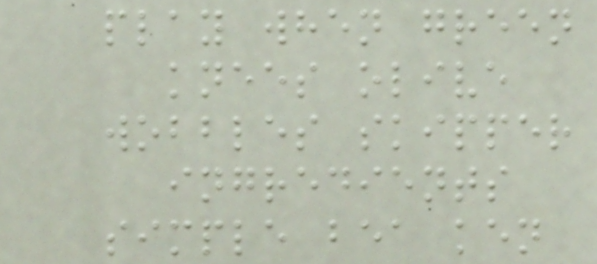play when green
knees olive
wobbles skipper
ingredients
simple bea ken
